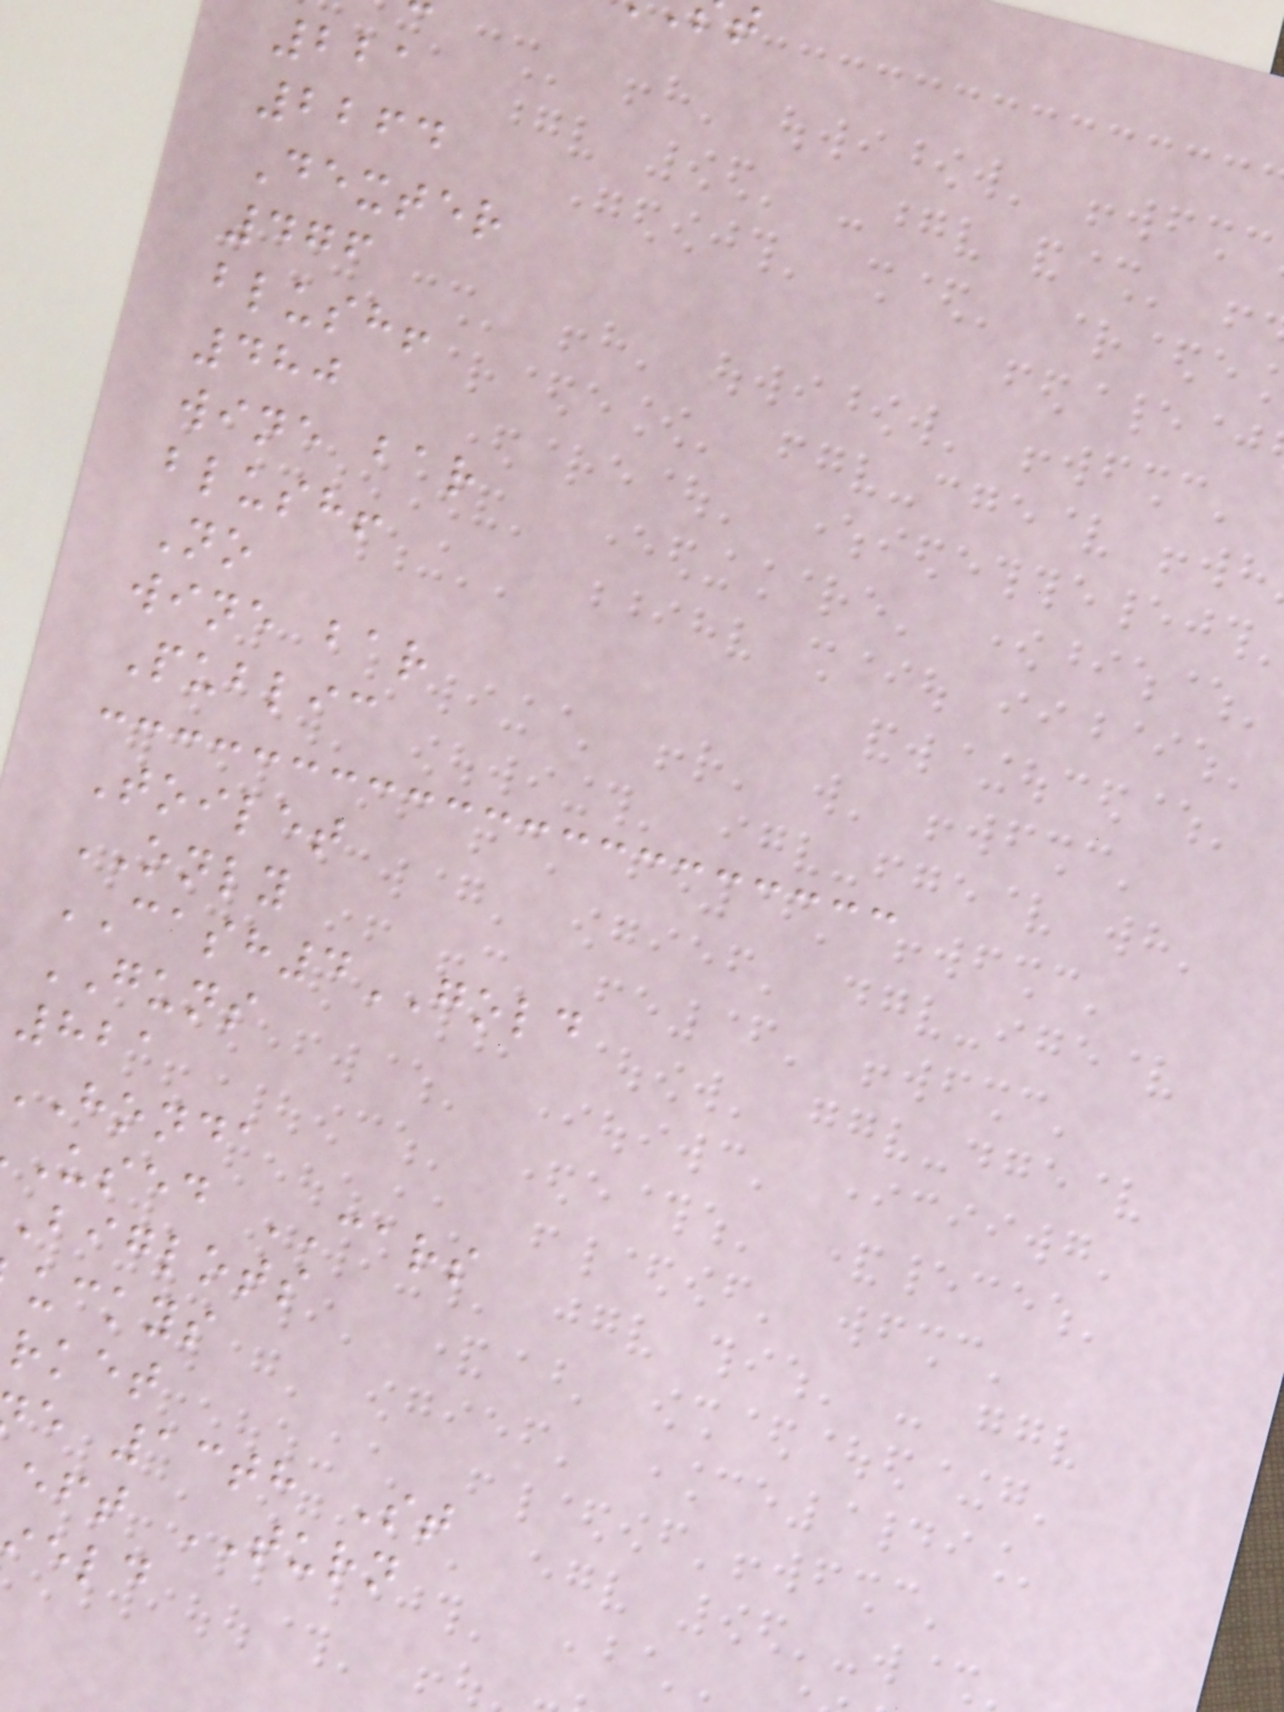221
2264
Dexter
476
blush!
480
wine bar
blush!
No
wine bar
Public
Toilet
ONLY
CASH4GOLD
GUNS
821
honda
used CARS
biglots
uckys
rket
e 13th St
eft TURN
